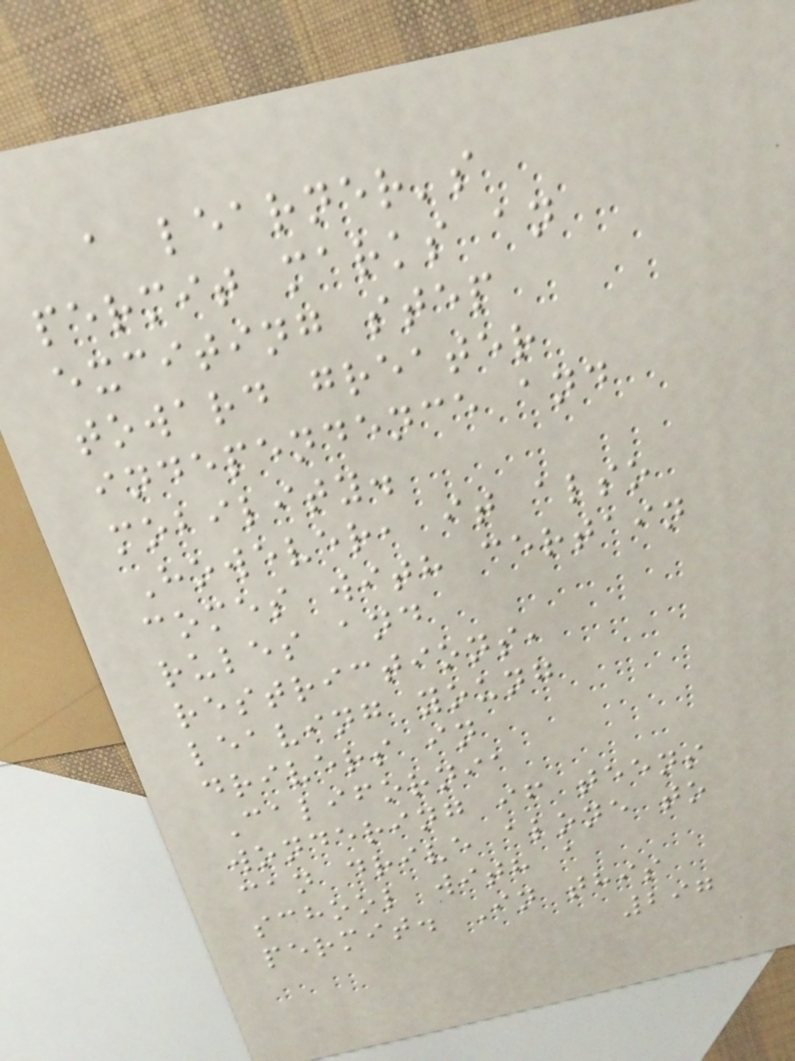a learner's
permit marks an
exciting step
toward greater
independence and
mobility.
However, it also
comes with certain
rules and
restrictions,
leaving young
drivers in
California
wondering if teens
can drive alone to
school with a
permit. In this
297
